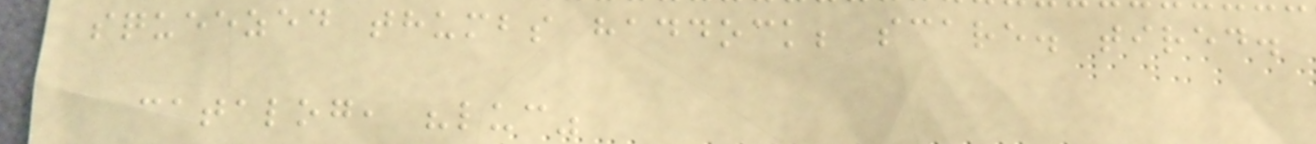squeezed thumbs haddock; scare. tired.
catalog, "luc"
